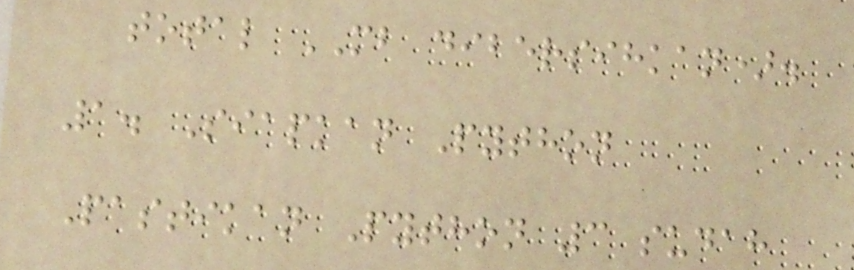total MB dibersihkan).
1. Siapkan Python
Pastikan Python 3 sudah
